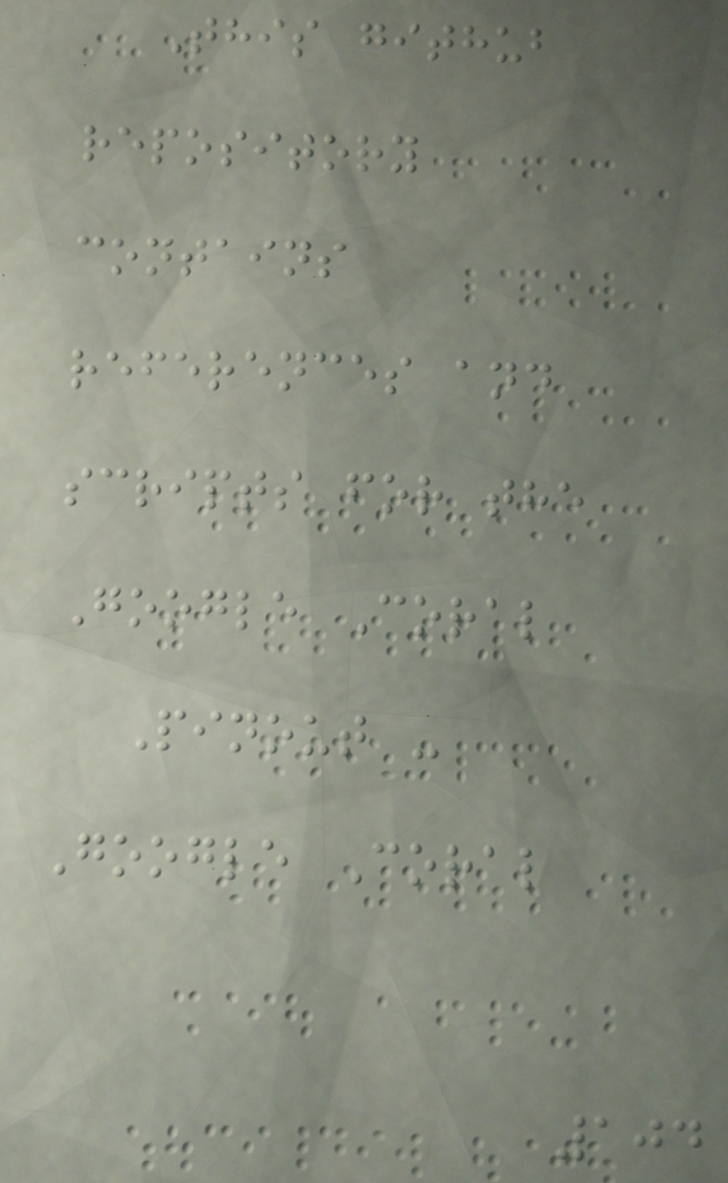This github
repository
contains
references and
scripts for the
Google Coral
Pinout -
Google Coral
104
